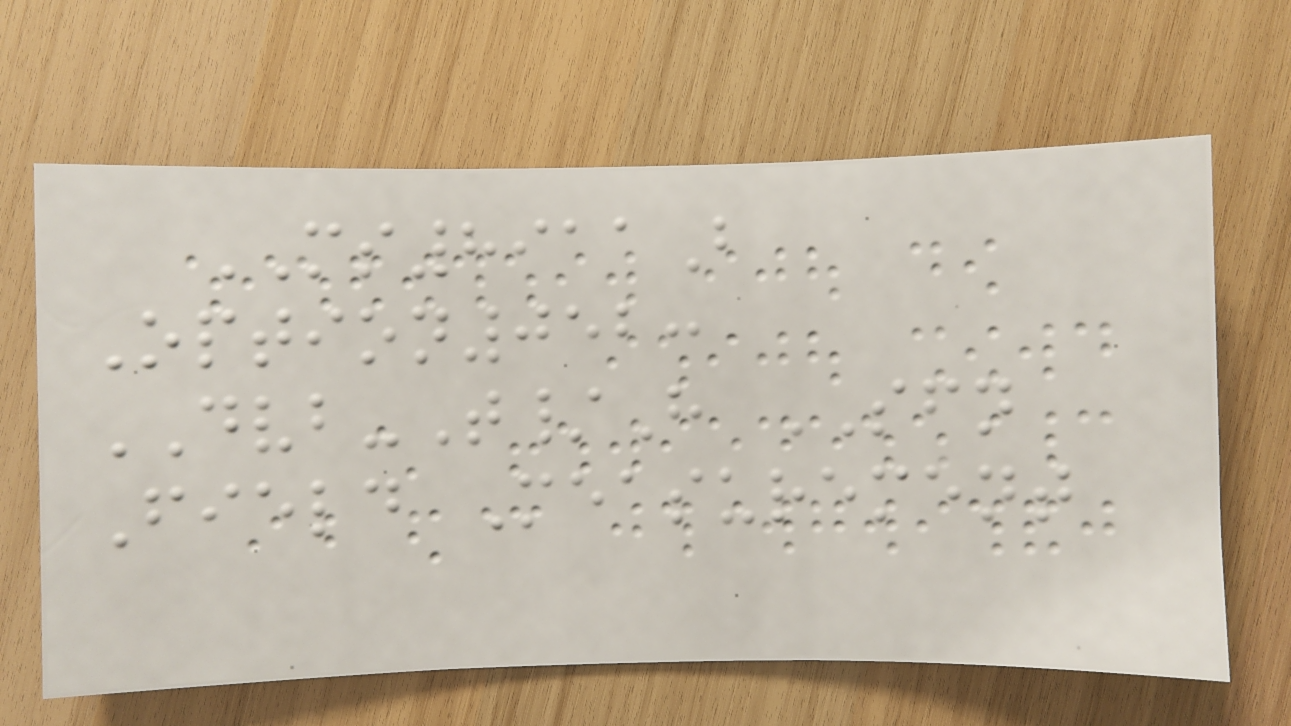MS8911B
Option052:
DVB-T/H SFN
Field Measurement
